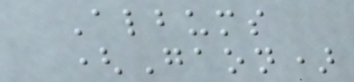Albums
(Gaon)
